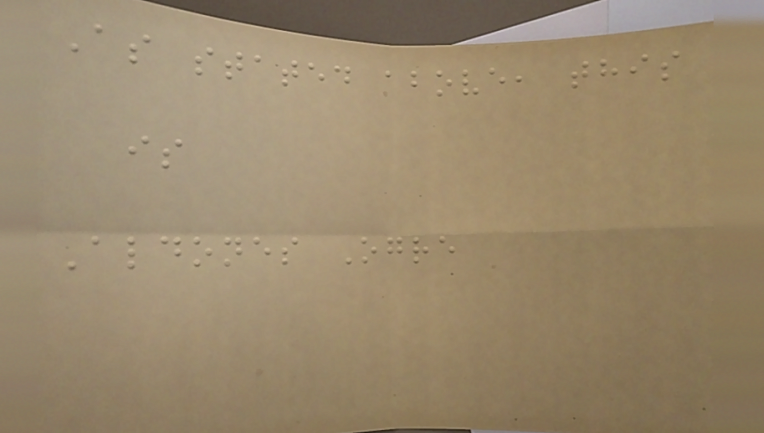As stated above, this
is
Aldones Ogre
